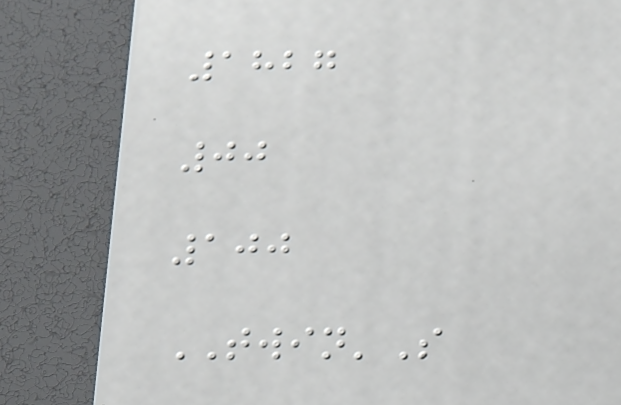1827
00
100
TWIN'S
